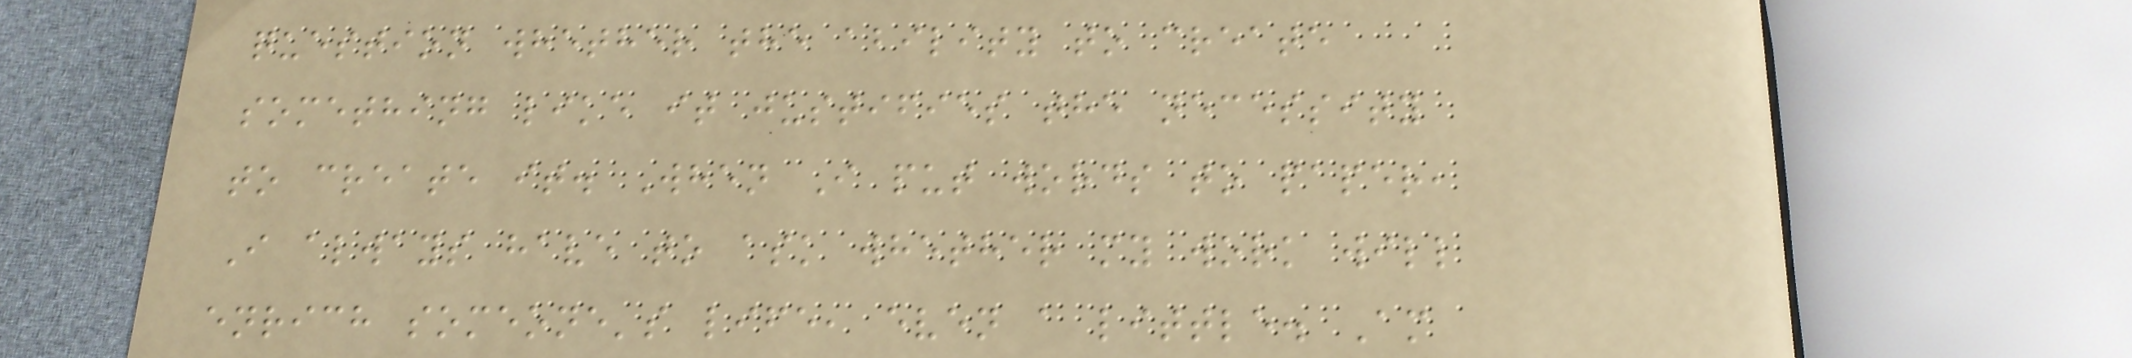question whether the ability to create
something like it justifies the necessity
to create it. When I put words to paper,
I always have to ask whether my work will
enrich someone's life, even a little. Am
